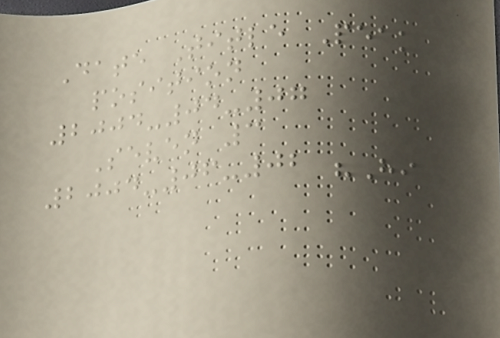Date Title Peak
position
2004-04-07
Seven 3
2004-06-02 "Hi
